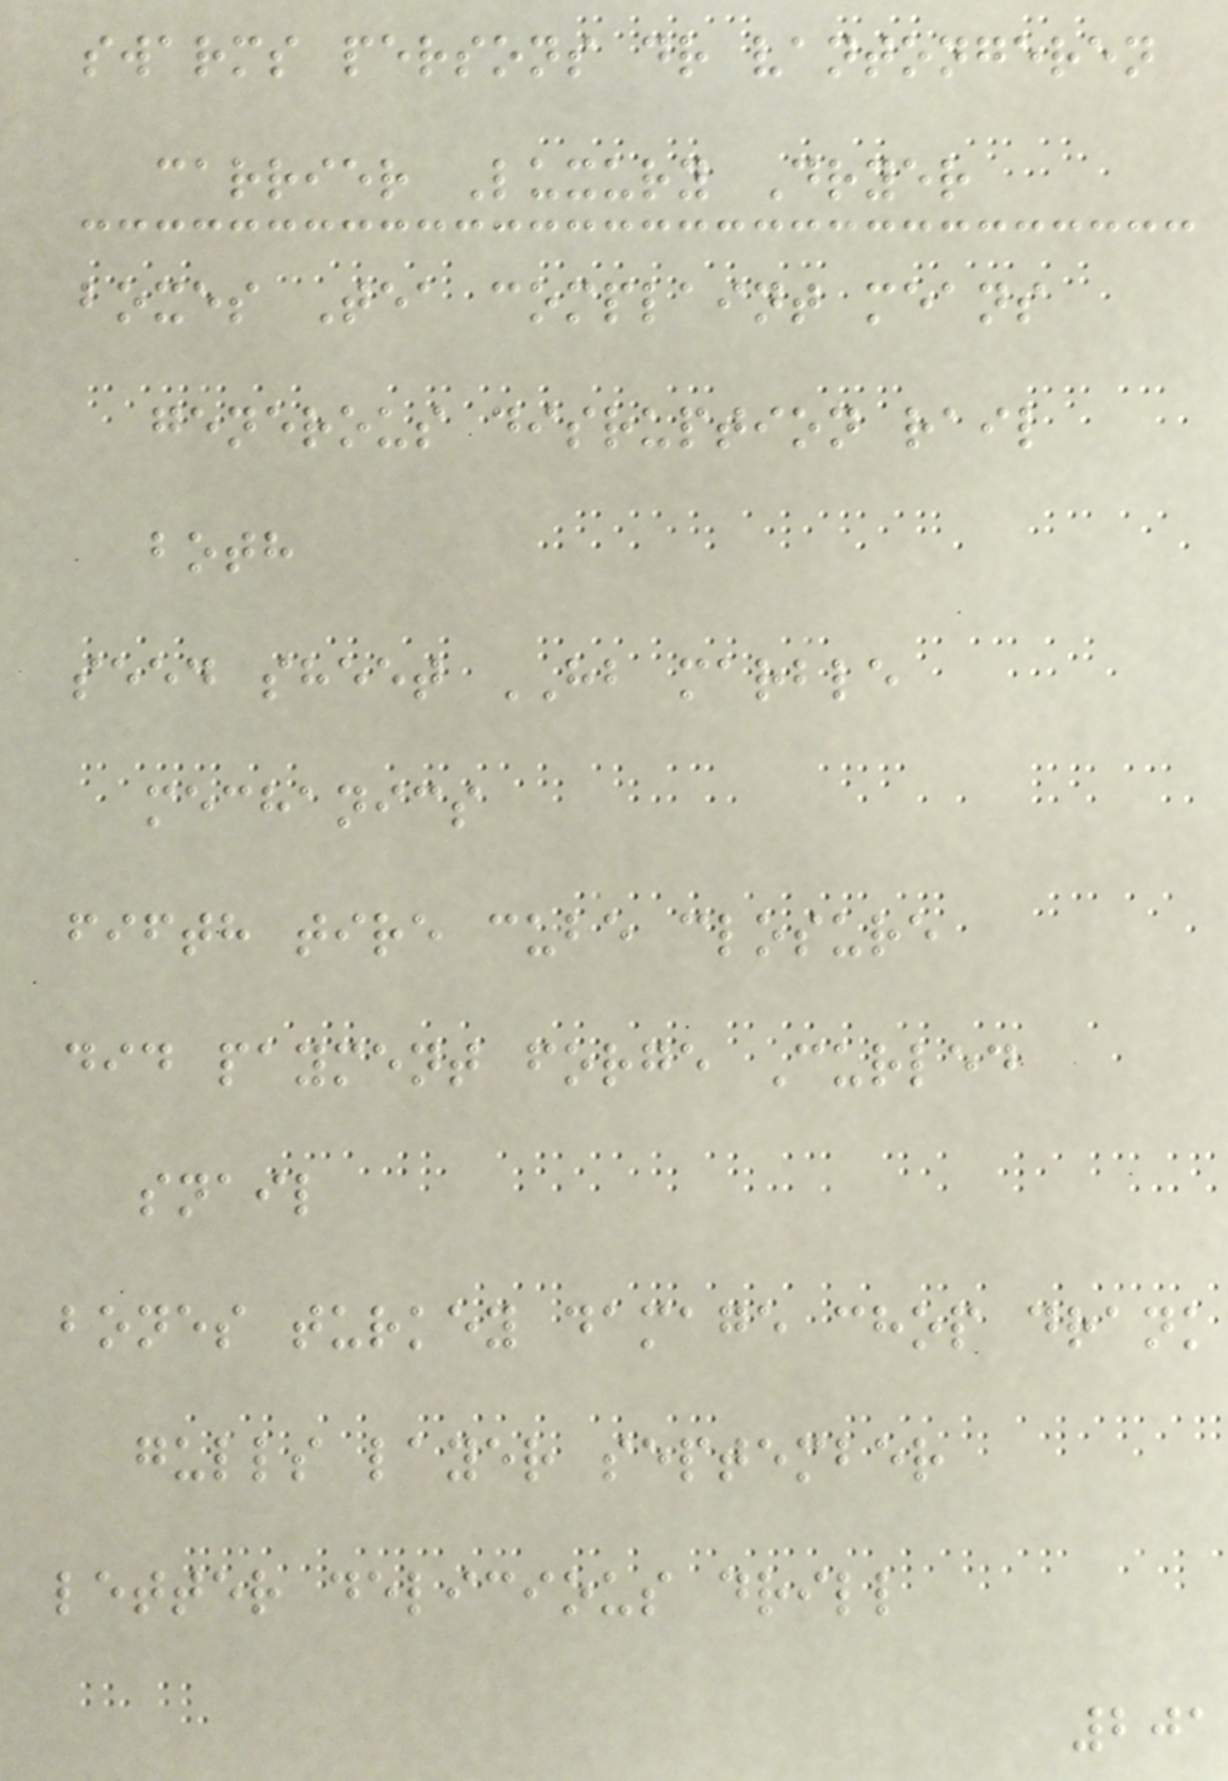swarms persons dr vantongeren
carrier Luxury Dryer
boxes Tea complaint means
generous disruption rail
both
seed sheet HB marble
mechanics
fifth tire cube closure
did payment forge Curled
snail
bones turkey damage chop drank
gulls layer september
letter delicious drill
201
